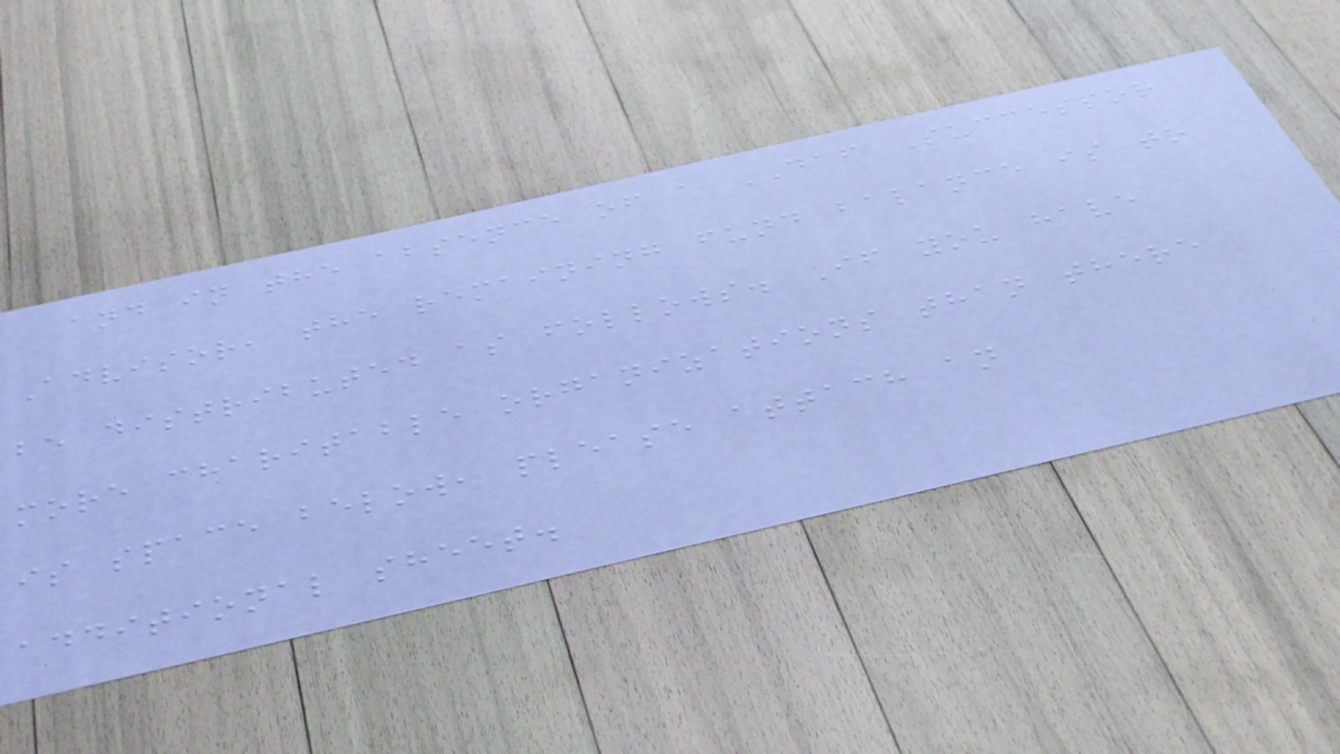and in the absence of a DAF Successor
Advisor, the remaining fund balance is to
be distributed as follows. If you have
more charitable organizations than there
is space below, please attach an
additional sheet.
